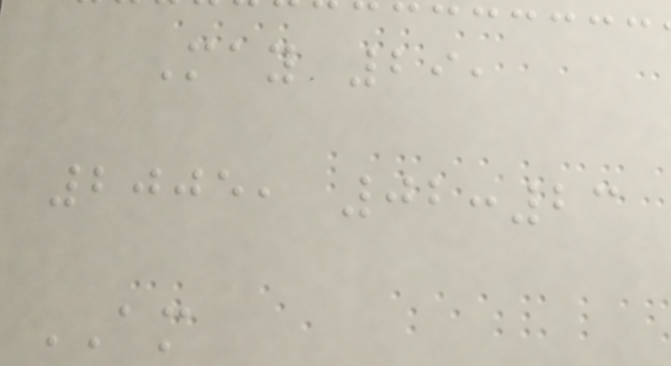May 29,
2005, 02:23
AM
